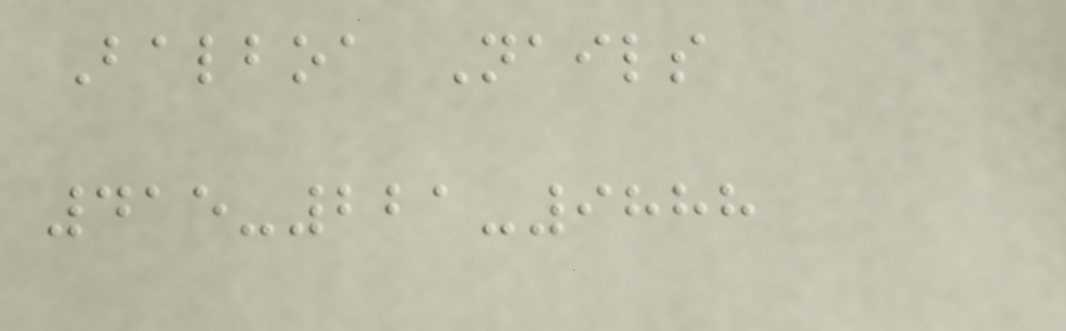Balboa Nails
415-221-9888
